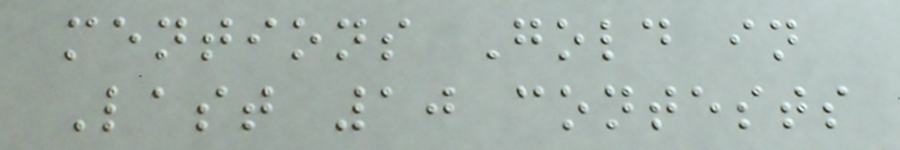mentions Gold in
Last 10 contests
